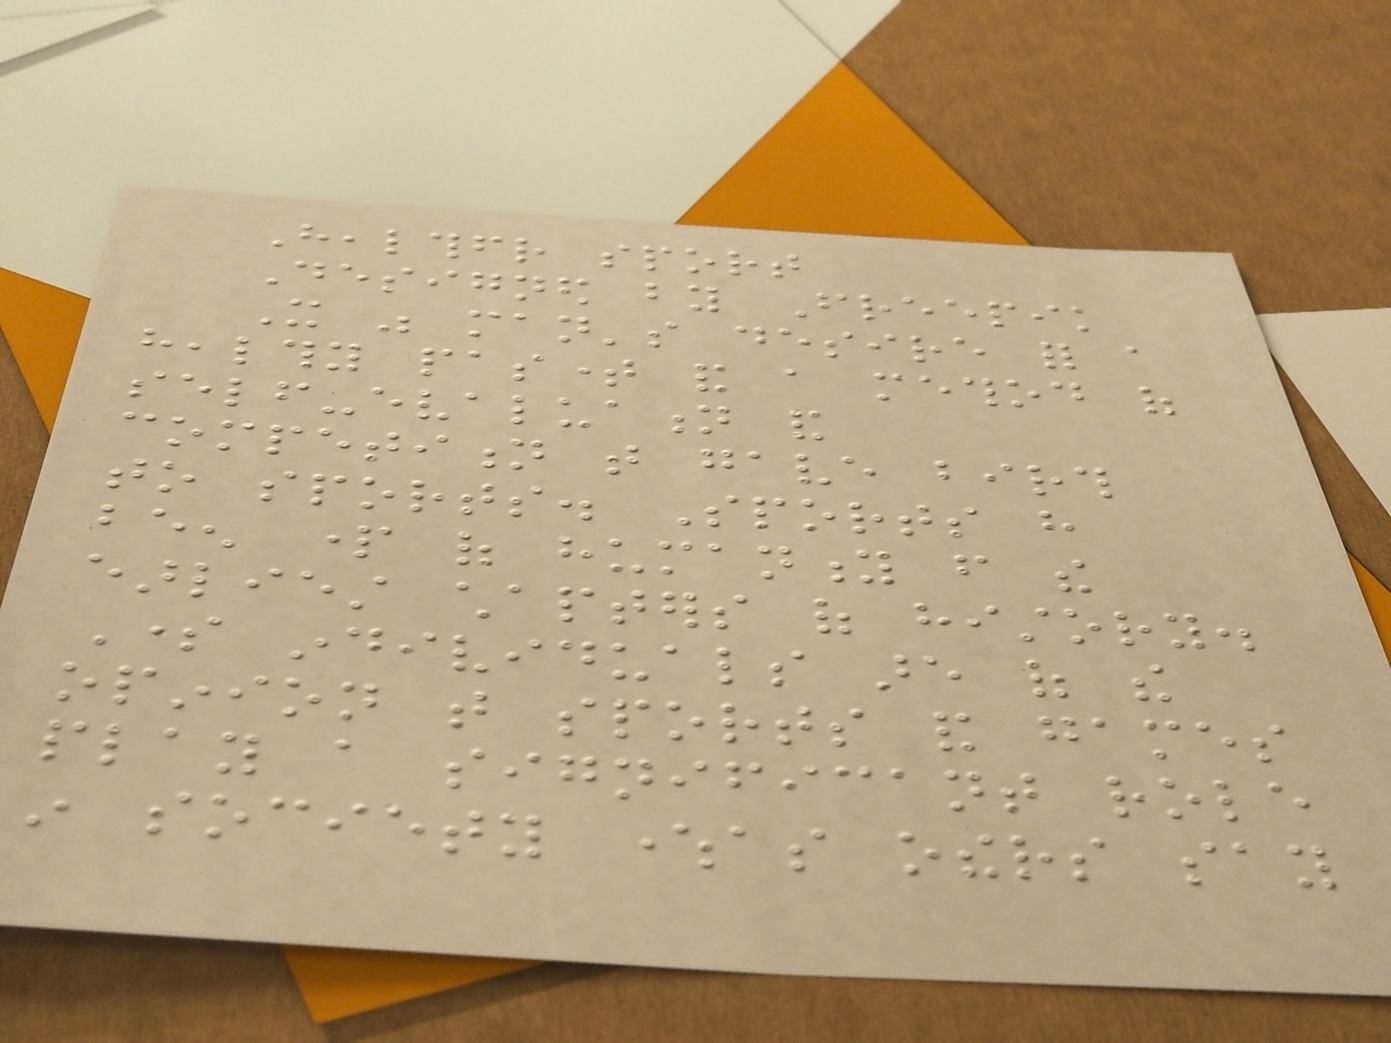Healthfr sport
Designed by Freepik
It was man's desire for a
healthy pastime and a method of
self-evaluation and
competition that gave birth
to sports. Sports have
been part of humanity from the
earliest chapters of history.
Some individuals are of the
opinion that sports and games
play a significant role
in society whereas others say
